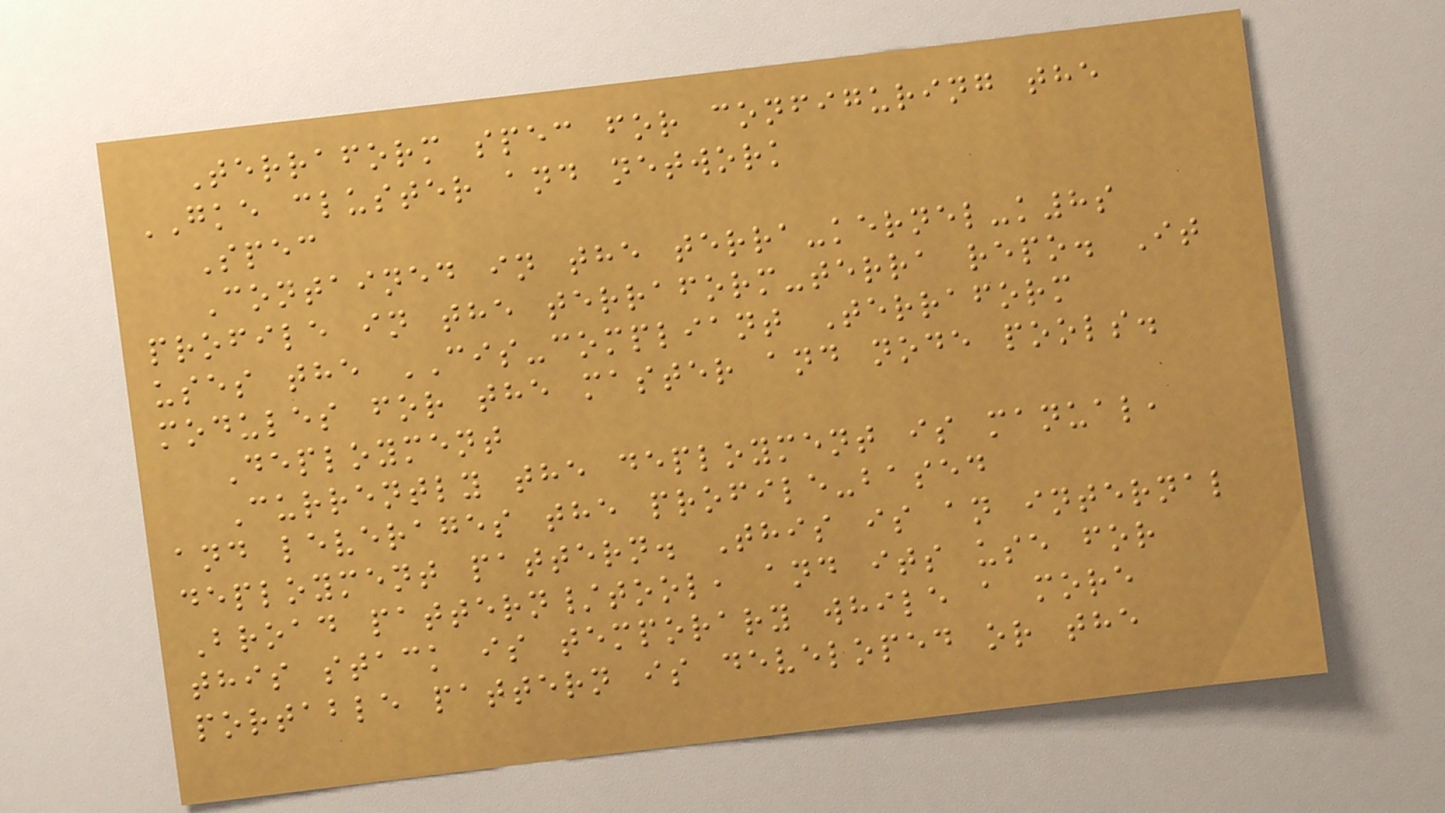Terraform spec for configuring the
GKE cluster and network
Spec
Contained in the terra-kernel-k8s
profile in the terraform-terra repo. It
uses the CIS-compliant Terraform
modules for the master and node pools.
Deployment
Currently the deployment is manual,
and leverages the profile-based
deployment pattern. This is an internal
Broad pattern/tool, and its use for
this stack is temporary while a more
portable pattern is developed or the
